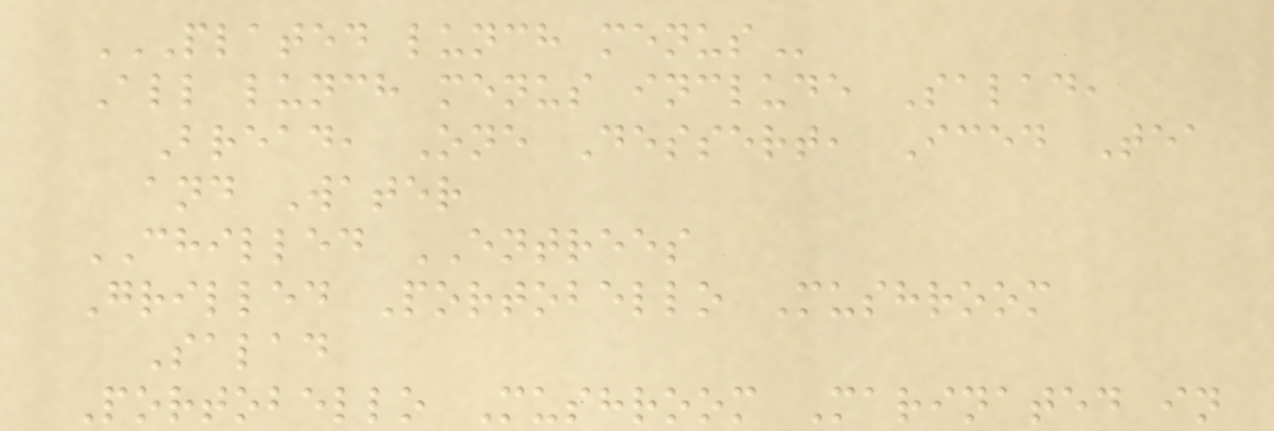PLATED LUNCH MENUS
All lunch menus include Salad,
Bread, One Dessert, Iced Tea
and Water
CHILLED ENTREES
Grilled Portobello Mushroom
Salad
Portobello Mushroom Marinated in
